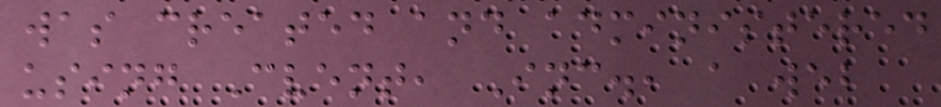was created and administered
using Cvent, Inc., a web
